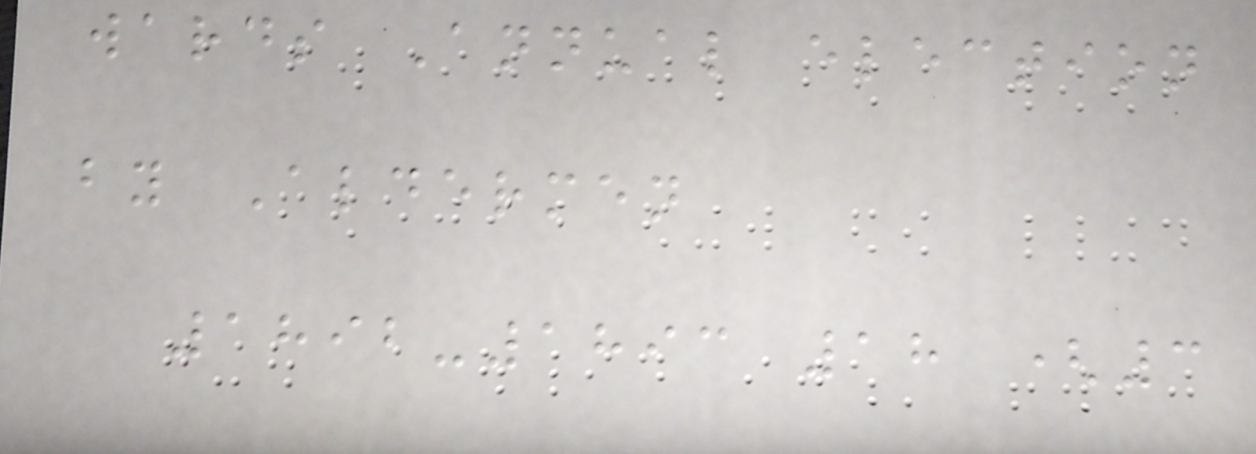wards Annual election
by Aldermen
1892-1893 18 (3
